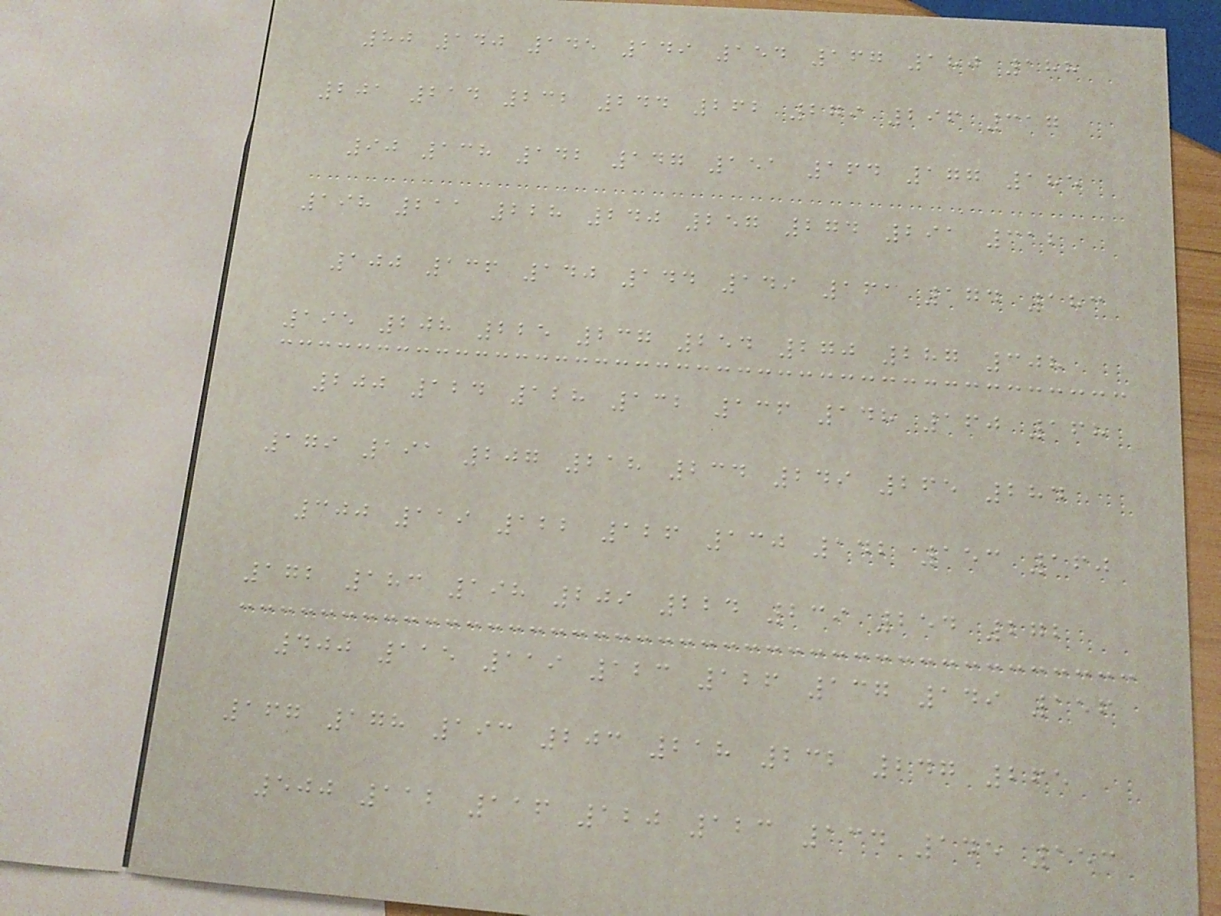80 140 145 149 154 167 180 188
201 214 232 244 262 279 296 317
90 138 142 147 151 164 177 185
198 211 228 240 257 274 291 312
100 136 140 144 149 161 174 183
195 208 225 237 254 270 287 308
200 124 128 132 136 148 160 168
179 191 207 218 234 249 265 284
300 119 122 126 130 142 153 160
172 183 198 209 224 239 254 272
400 115 119 123 126 137 149 156
167 178 193 203 218 232 247 265
500 112 116 120 123 134 145 153
